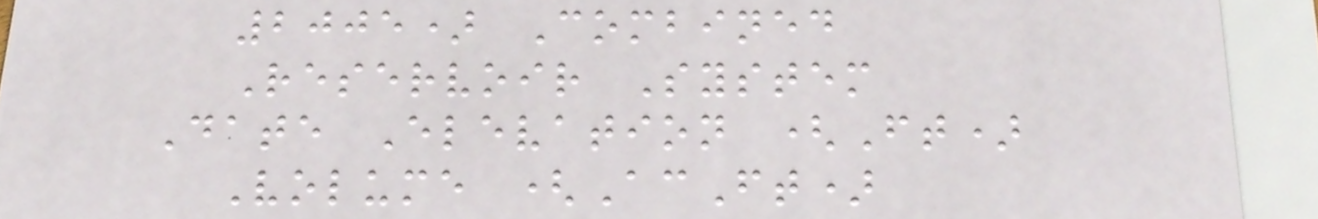2005) Combined
Reservoir System
Date Elevation (Ft)
Volume (AcFt)
